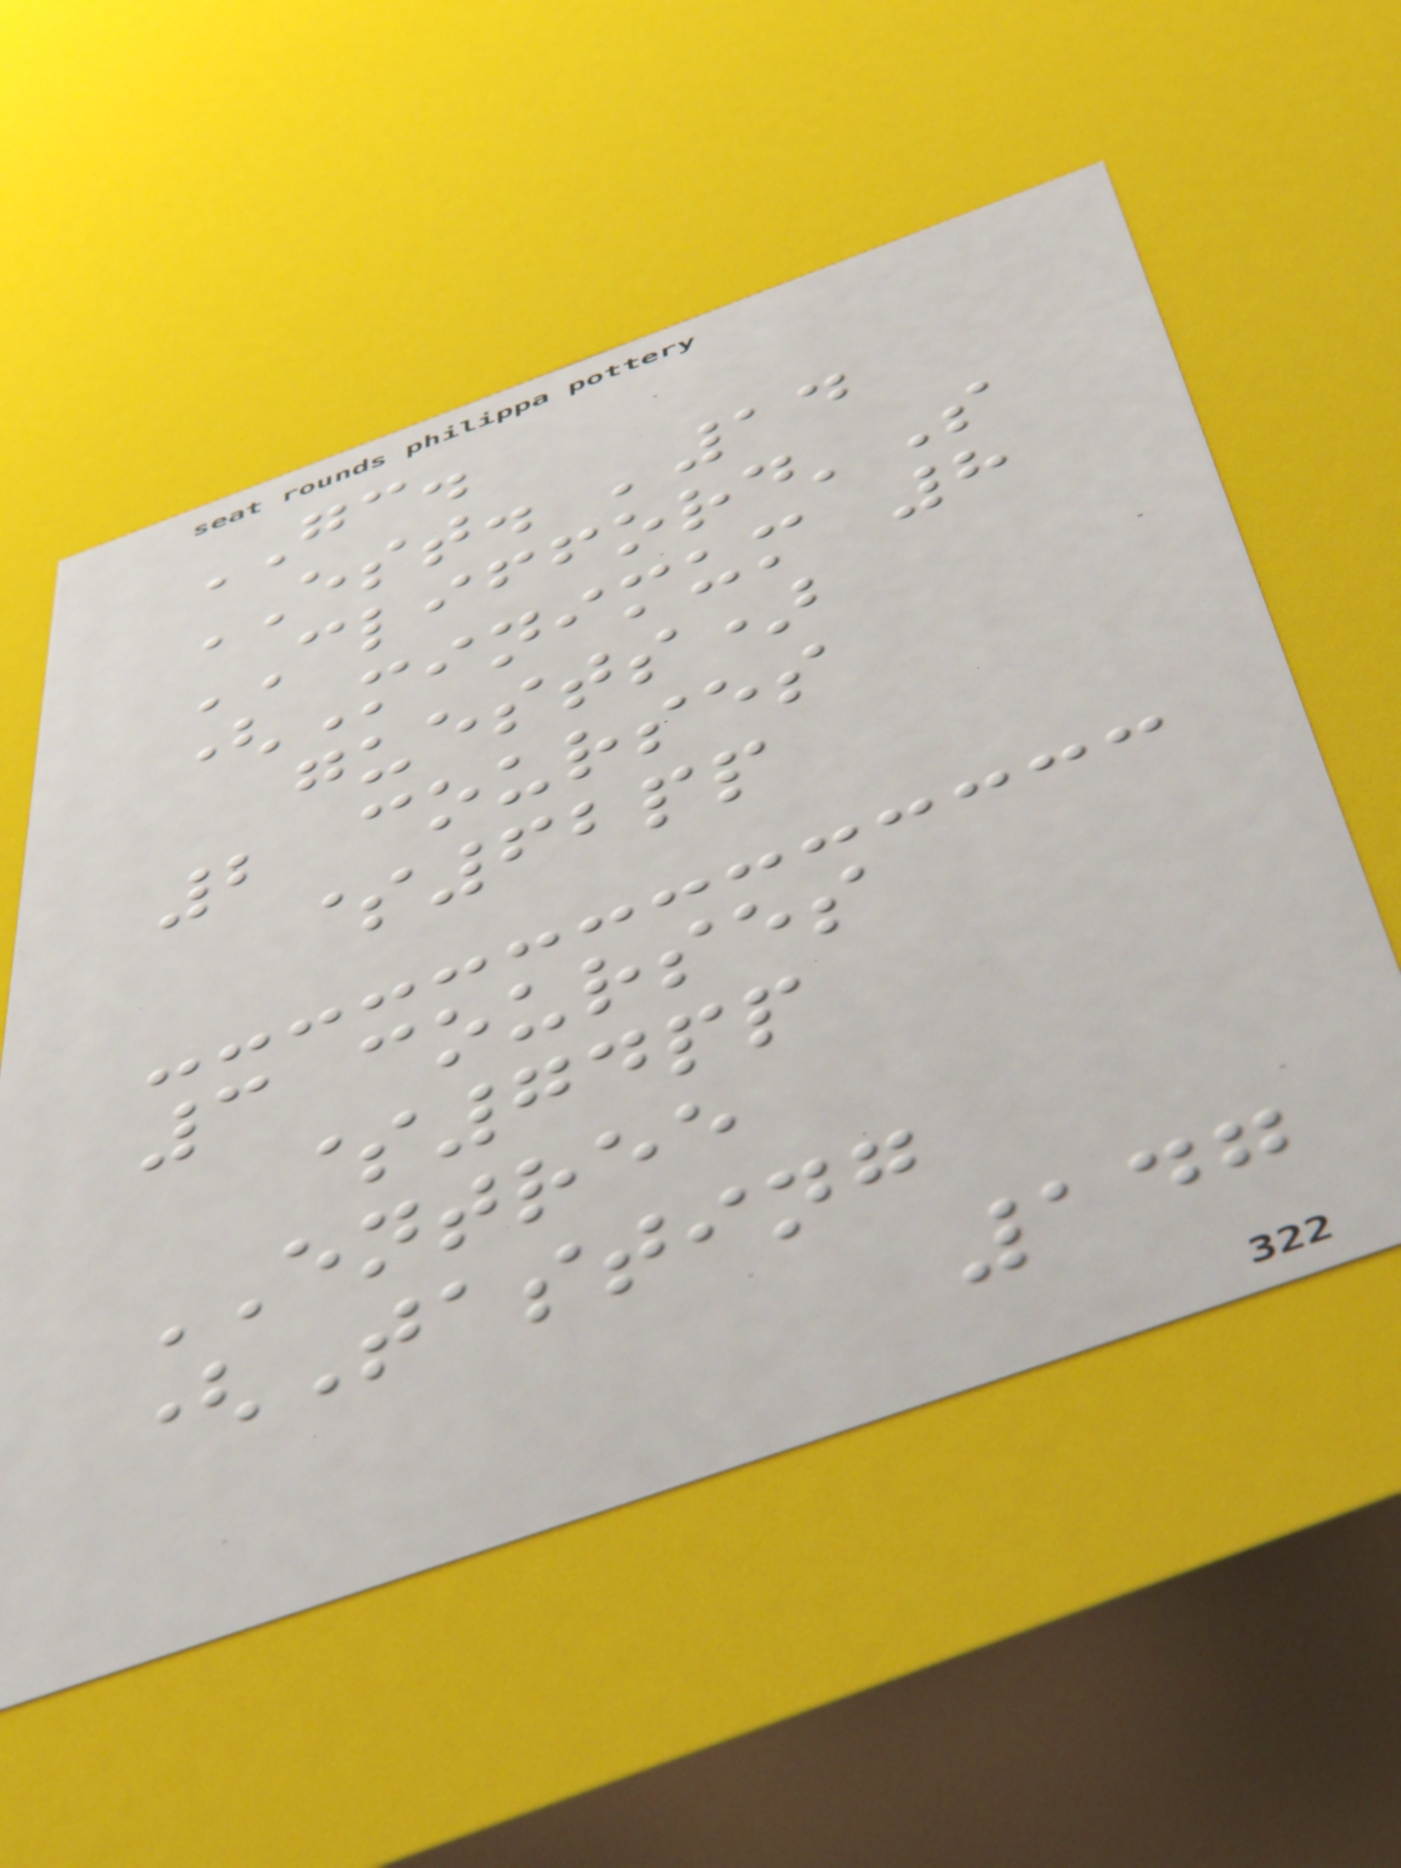GC.
EST. '14
CLIFFORD'S
(Minimum 8
guests)
2 courses
$62pp
3 courses
$74pp
ENTREE
(Tasting
147
